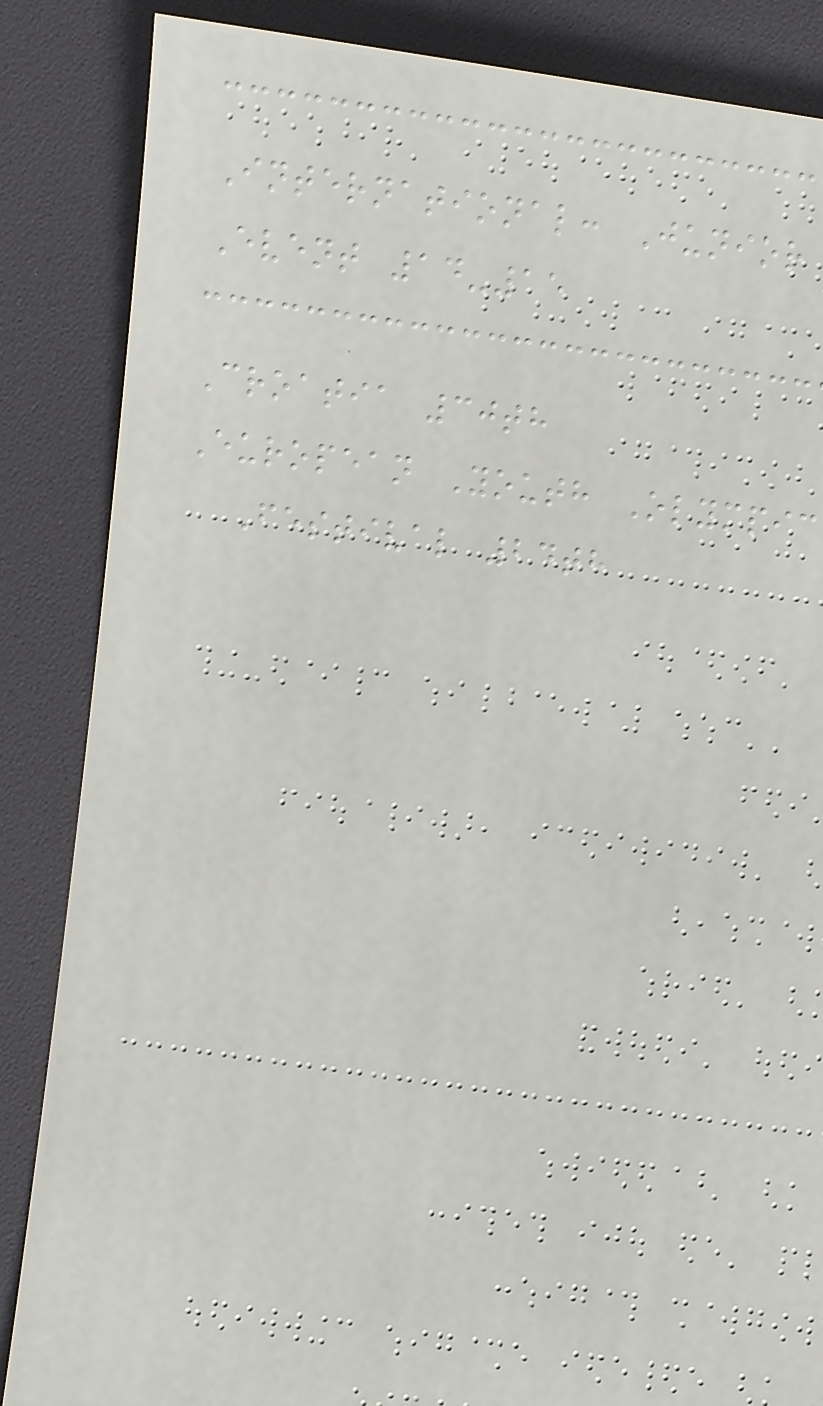International: Junior
Event 14-15
Croatia 30th
European Youth Olympic
Festival 24th
